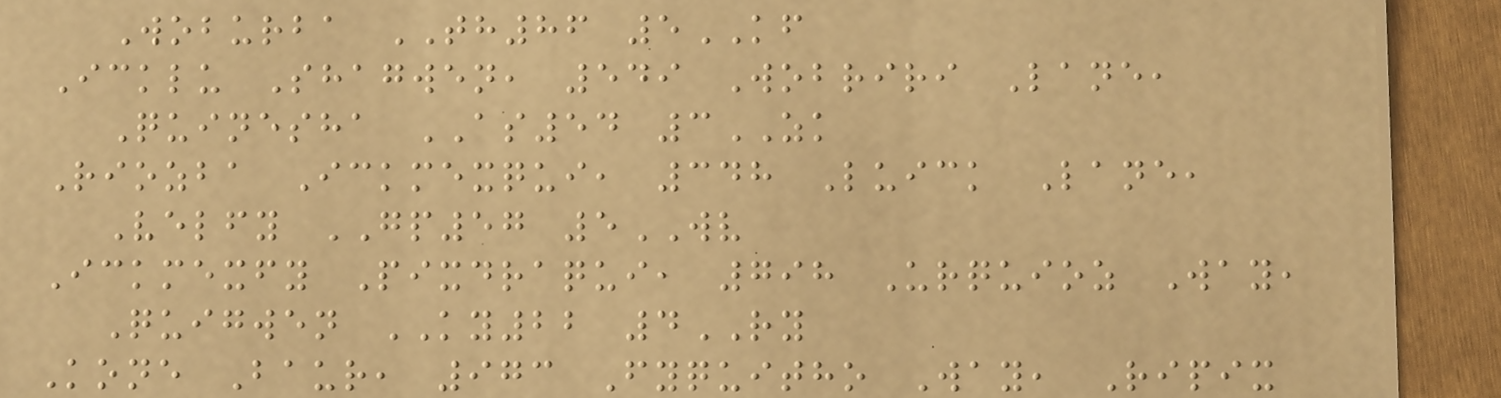Woburba TH86 5KF
Icklu Shagwen, 549 Wobriri Lane,
Quinesha AS54 3ZK
Riozba Ickmexqui, 348 Luick Lane,
Velfy GP57 5WV
Ickmexfy Pixdraqui, 798 Urquioz Way,
Quigwen KY22 4RY
Kone Baur, 973 Fyquitho Way, Ripix
